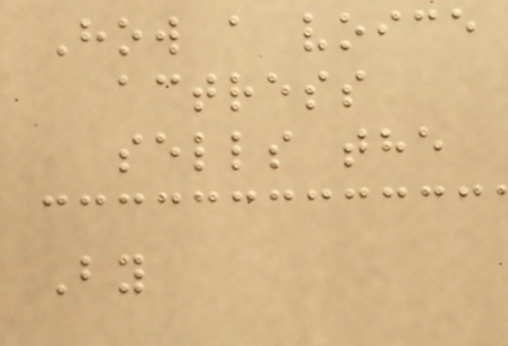How a voice
actress
sells the
By
